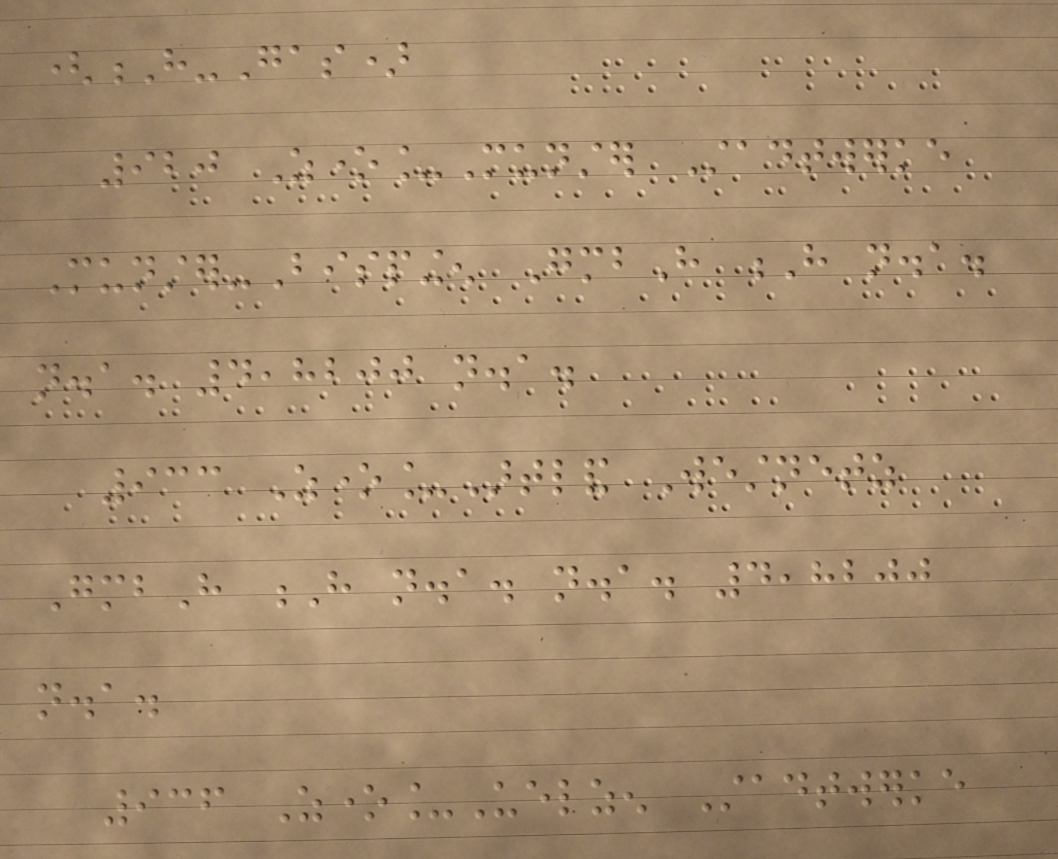(H-Gas)
920 Zone_Munster Stadtwerke
Munster-Bispingen GmbH H n.a.
n.a. 4,8200 n.a.
933 Zone_Artland Westnetz
GmbH H n.a. n.a. 4,8200
n.a.
936 Zone_Uelzen Stadtwerke
